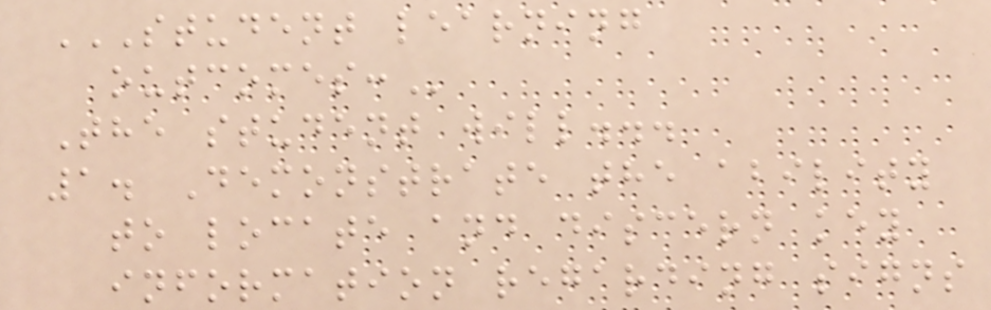STUDENT LEARNING
OUTCOMES:
The student will...
1. Demonstrate the ability
to locate and discern key
information regarding signs
